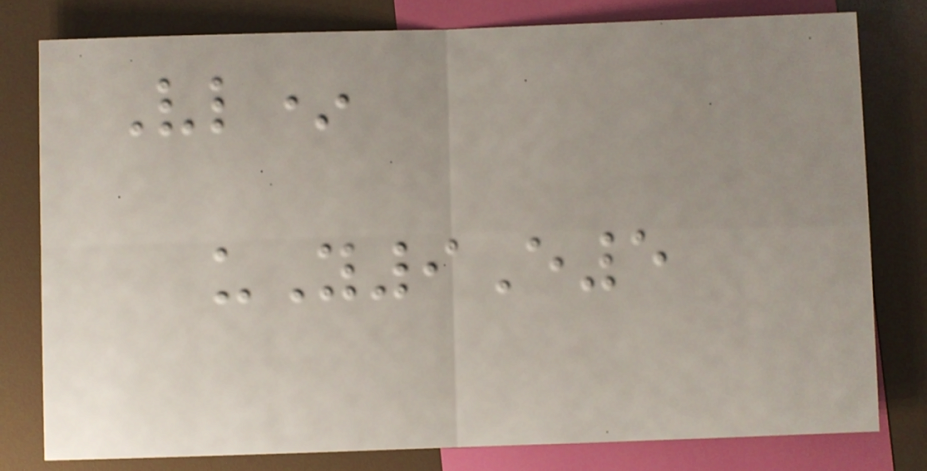Vl*
uY9E5
